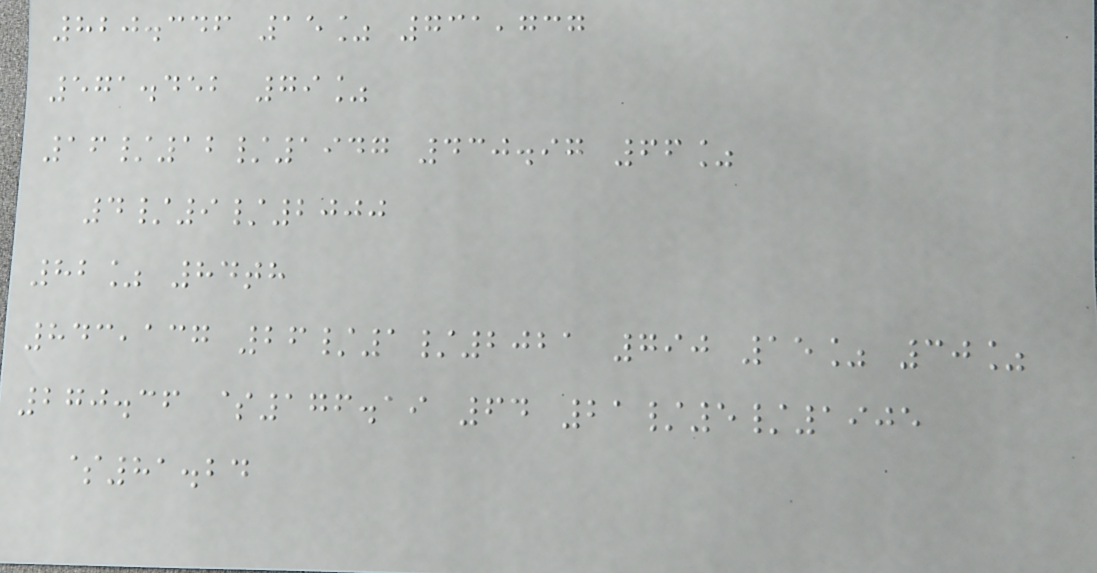820.346 15% 731,737
571.452 79%
16/12/1947 430.97 66%
4/9/2000
82% 84th
843,137 26/1/2021 790 15% 30%
270.36 $176.19 64 21/5/1905
$81.24
